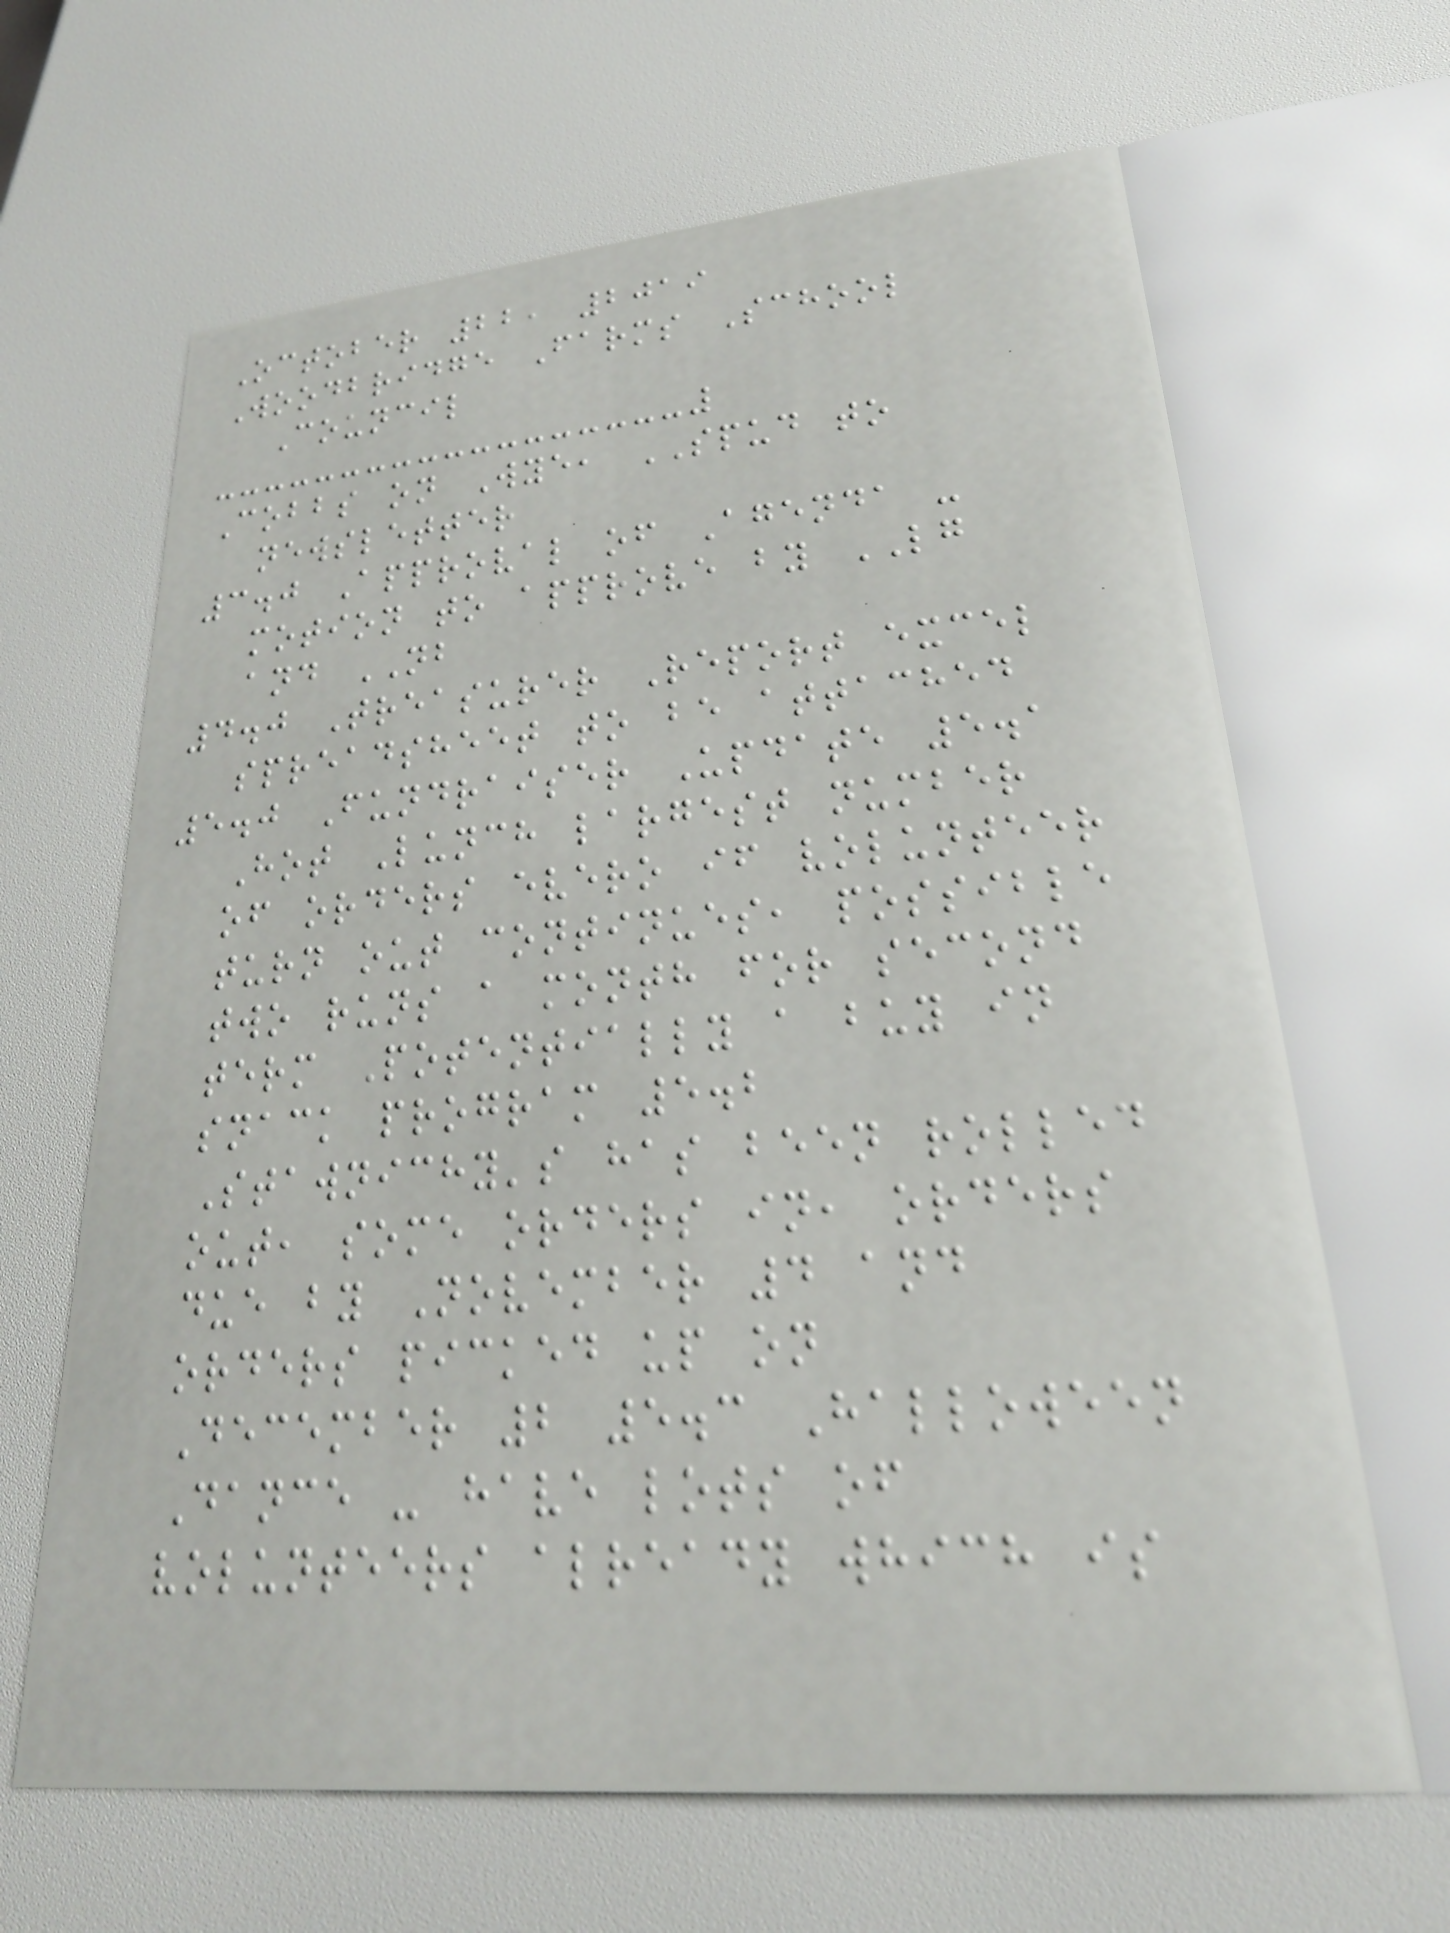October 22, 2019
Woodbridge Farms School
Council
Cobbs on Wye, SPUD to
newsletter
3.0 Approval of Agenda -
motion to approve by LG
and NB
4.0 Treasurer Report excel
spreadsheet to be attached
5.0 Fundraiser Update 5.1
Hot Lunch largest number
of orders evero if volunteer
turn out continues, possible
two runs a month for second
term Potentially a buy in
snack program 5.2
Stawnichy's has been rolled
out, some orders in, orders
due by November 4 and
orders picked up on
December 2 5.3 Halloween
Dance - have lots of
volunteers already which is
